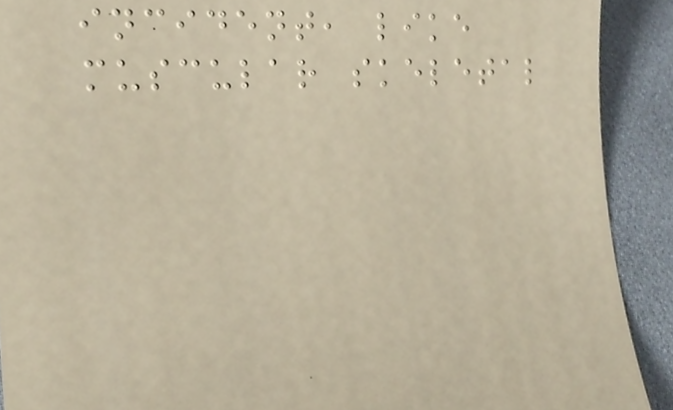incident, like
muscular skeletal
